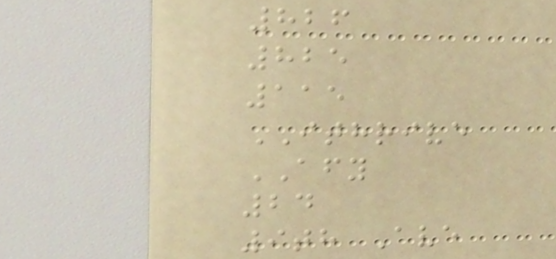826
825
115
ITHRIVE
AFY
24
9th Ave
